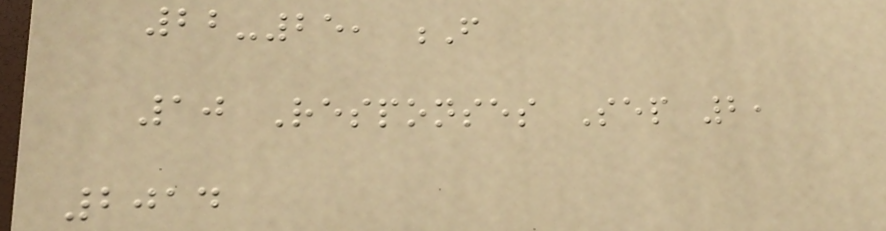22-25, F
10 Responses Sep 2,
2014
